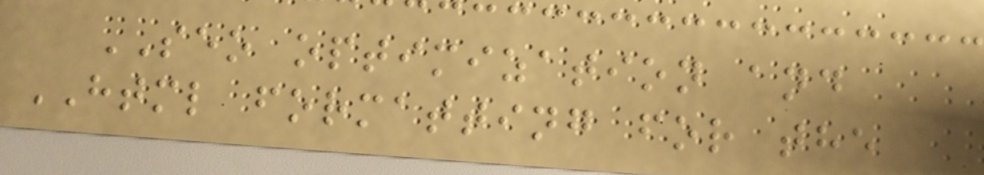SEO optimization and
HTML formatting for the
